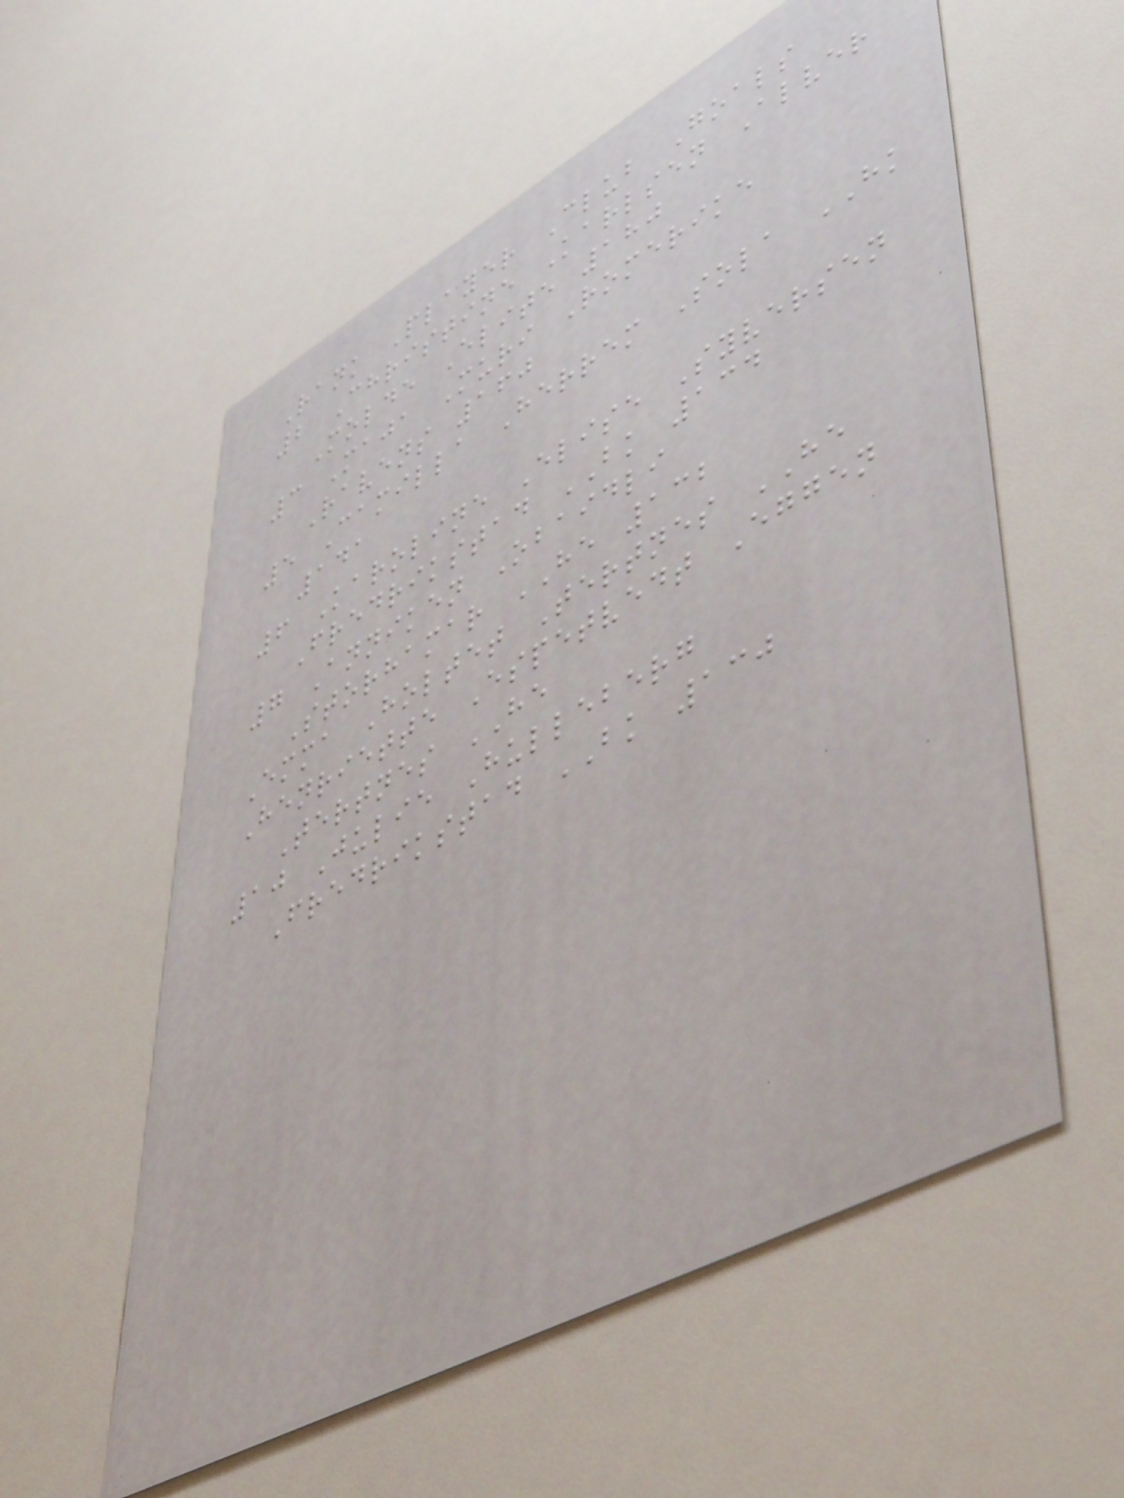Rank Player Club Goals
2 Christine Karlsen Alver
Molde Elite 180
3 Maja Muri Romerike
Ravens 160
5 Camilla Herrem Sola HK
141
6 Karoline Elise Syversen
Fredrikstad BK 134
7 Anniken Obaidli
Storhamar HE 132
Emma Holtet Tertnes HE
Henriette Espetvedt Eggen
Tertnes HE
10 Julie Hulleberg
Fredrikstad BK 130
